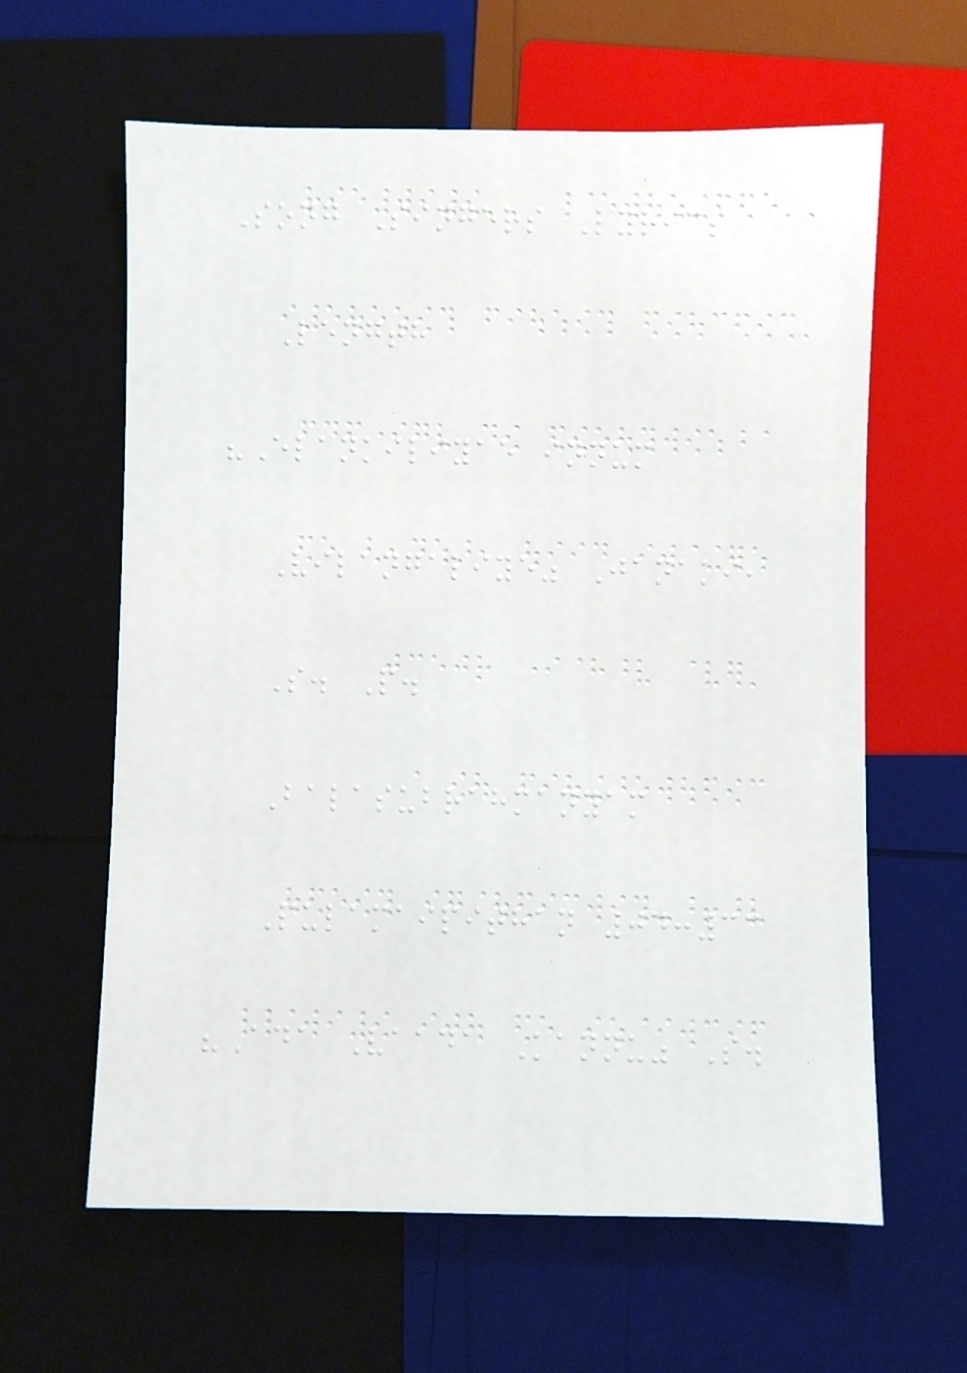Song Singers Lyrics
Length
"Elankiliyae innum
Vilangaliye" Janaki,
S. P.
Balasubrahmanyam
Pulamaipithan 04:33
"Ada Vaada Kannu" S.
